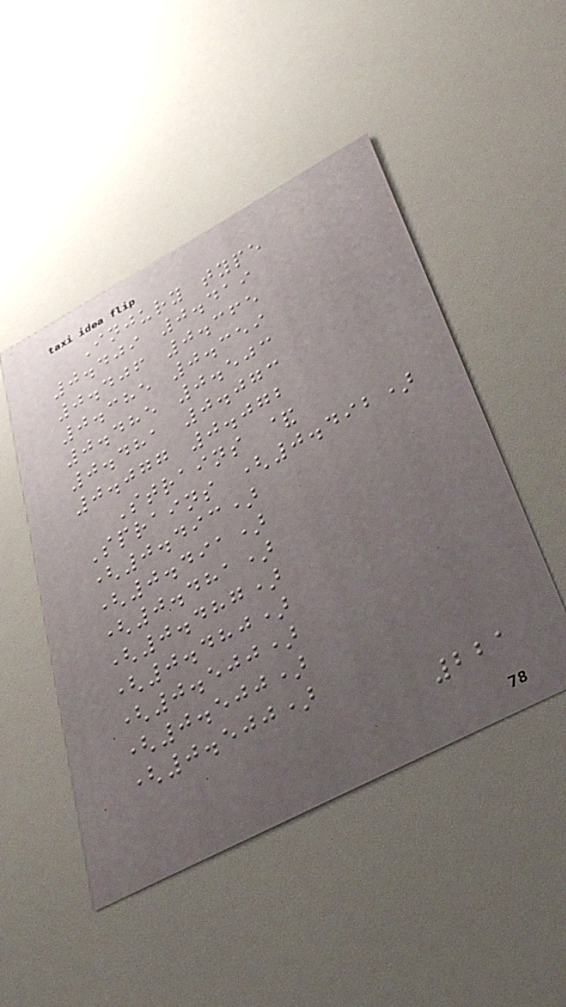Injury type
0.409 0.419
0.406 0.365
0.385 0.359
0.485 0.503
0.481 0.073
0.077 0.072
Strains &
Sprains (0.492)
(0.493)
(0.491)
(0.481)
(0.487)
(0.480)
(0.500)
(0.500)
(0.500)
221
